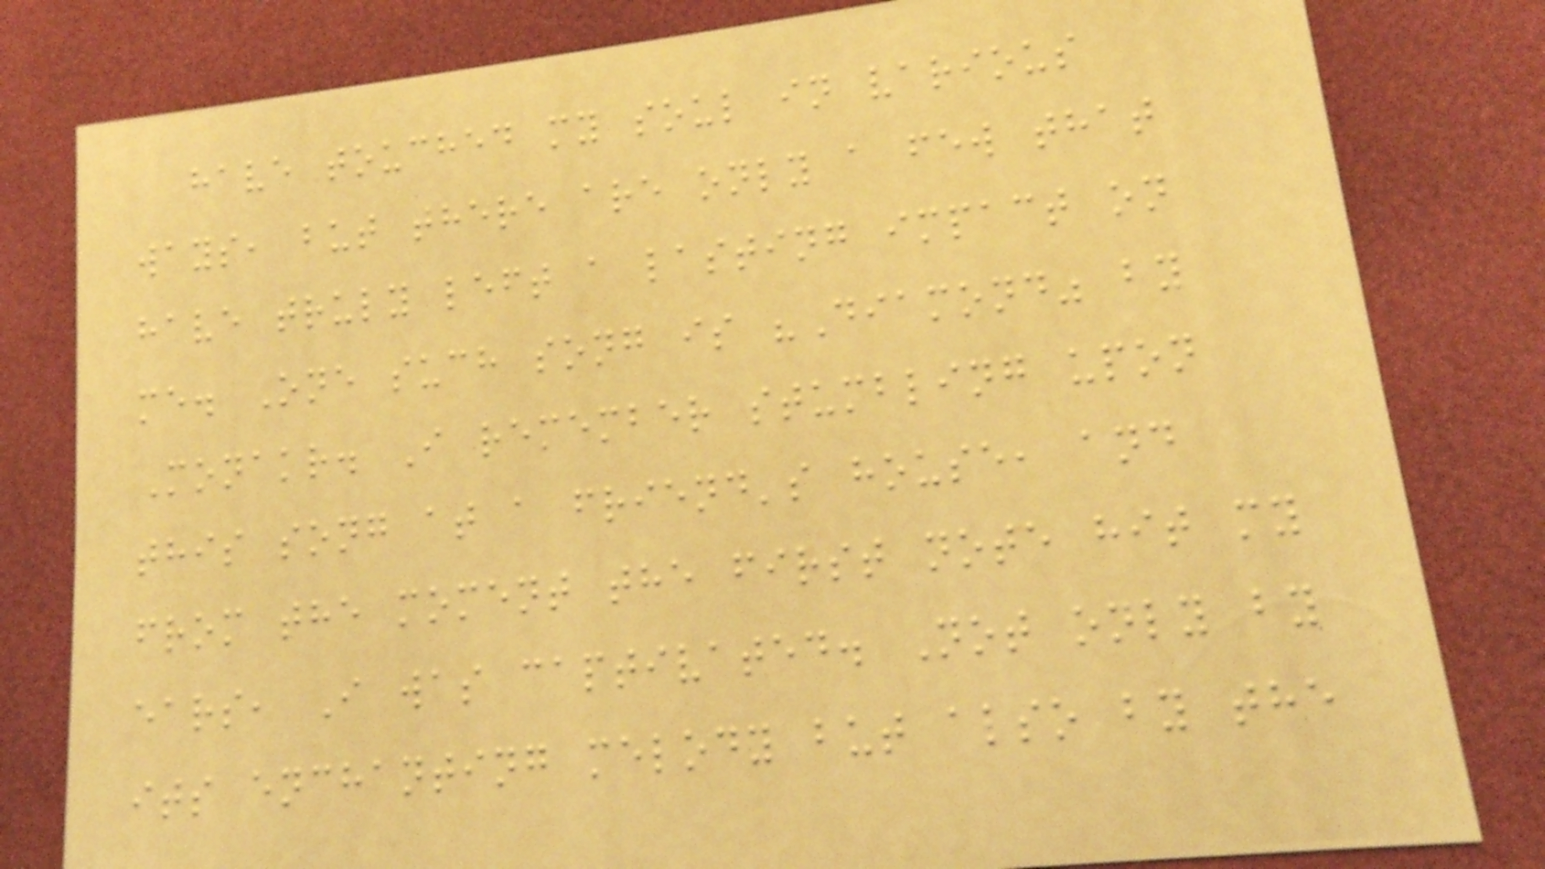have touched my soul in various
ways, but there are only a few that
have truly left a lasting impact on
me. One such song is "Diamond" by
Monakr. I remember stumbling upon
this song at a friend's house, and
from the moment the first note hit my
ears, I was captivated. Not only by
its enchanting melody but also by the
